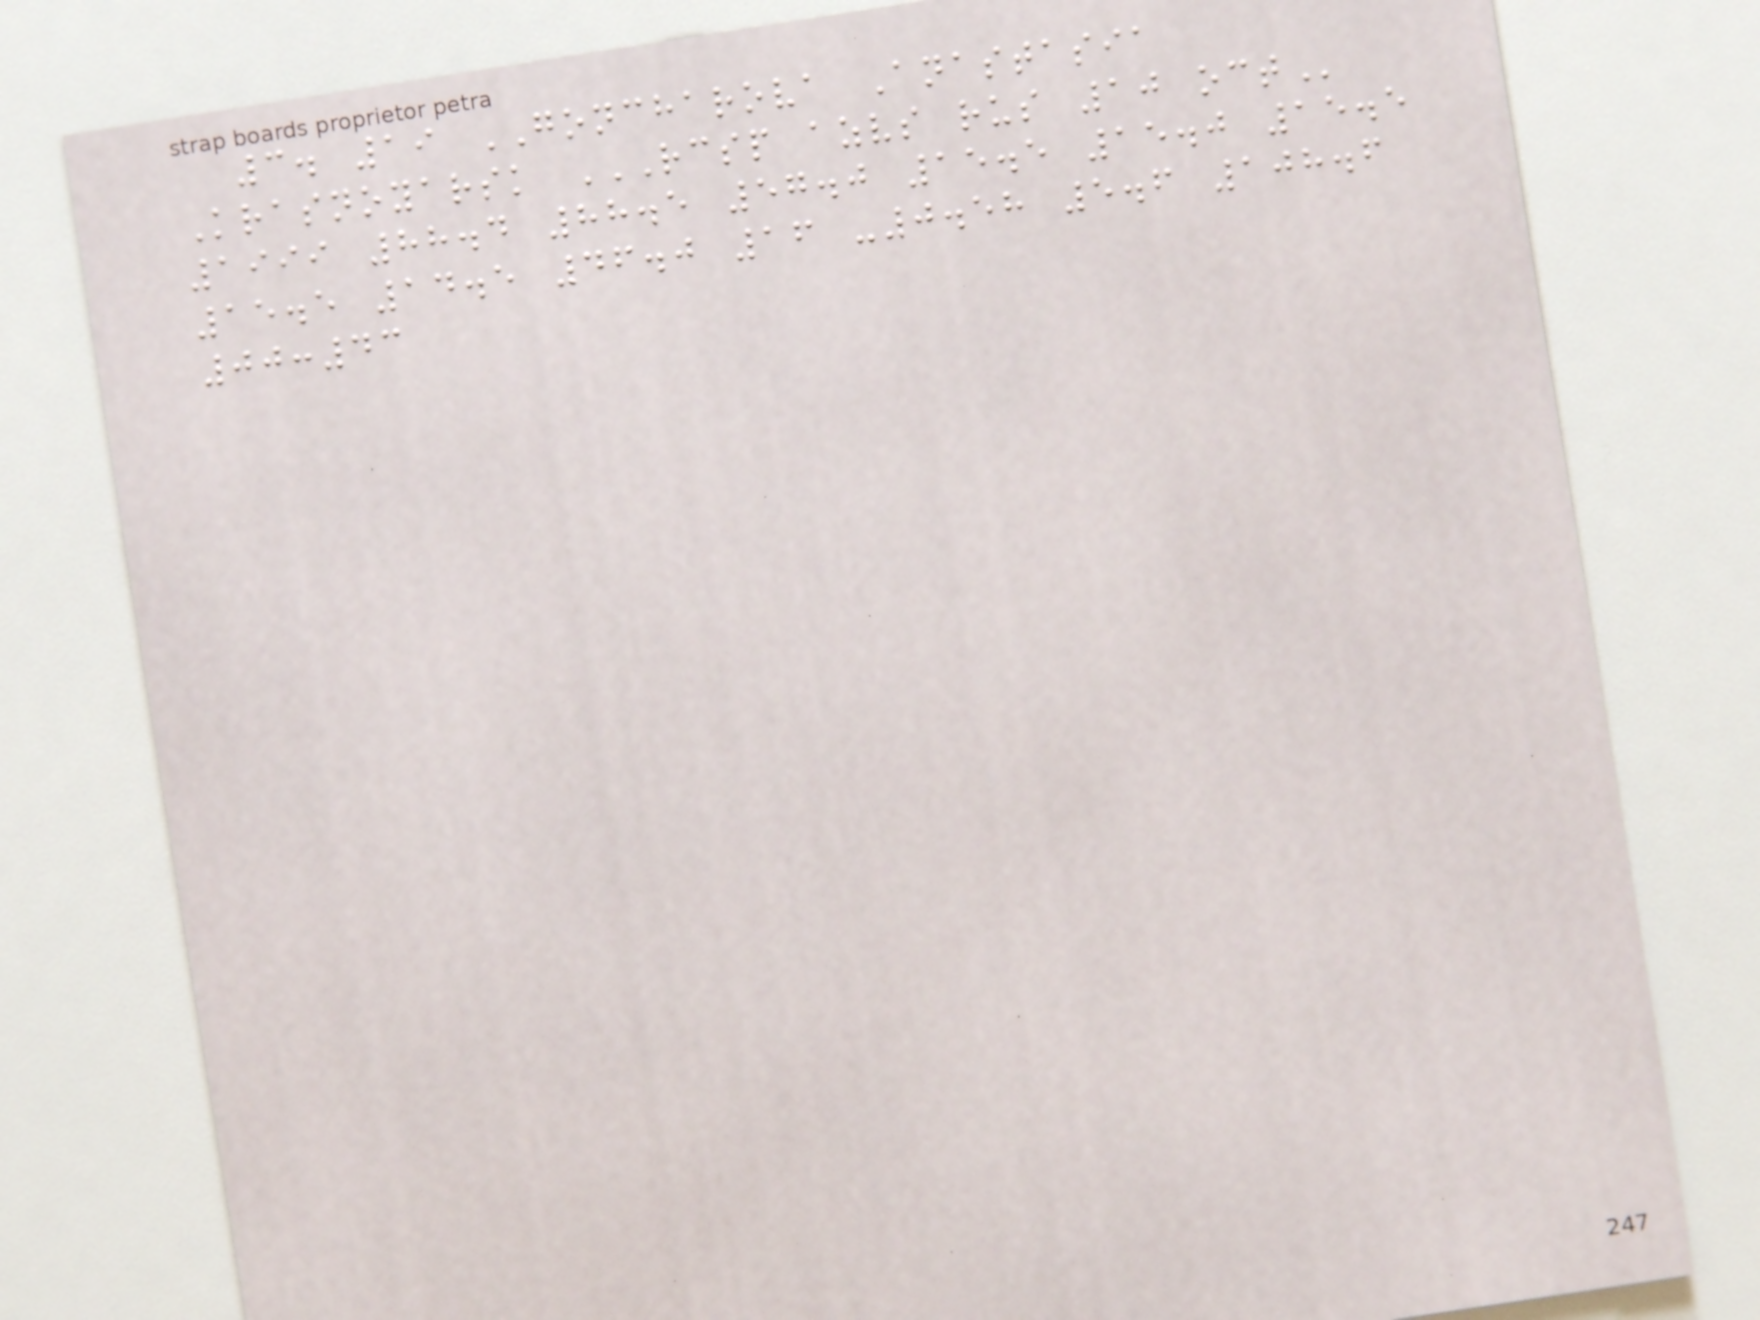3. 19 GONCHAROVA Anastasia
Krasnoyarsk RCSP AZVS RUS 10 OCT
1999 88.4 88.5 57.0 15.5 15.0 15.5
15.5 14.5 46.0 16 -0.58 5.6 108.6
00:43
